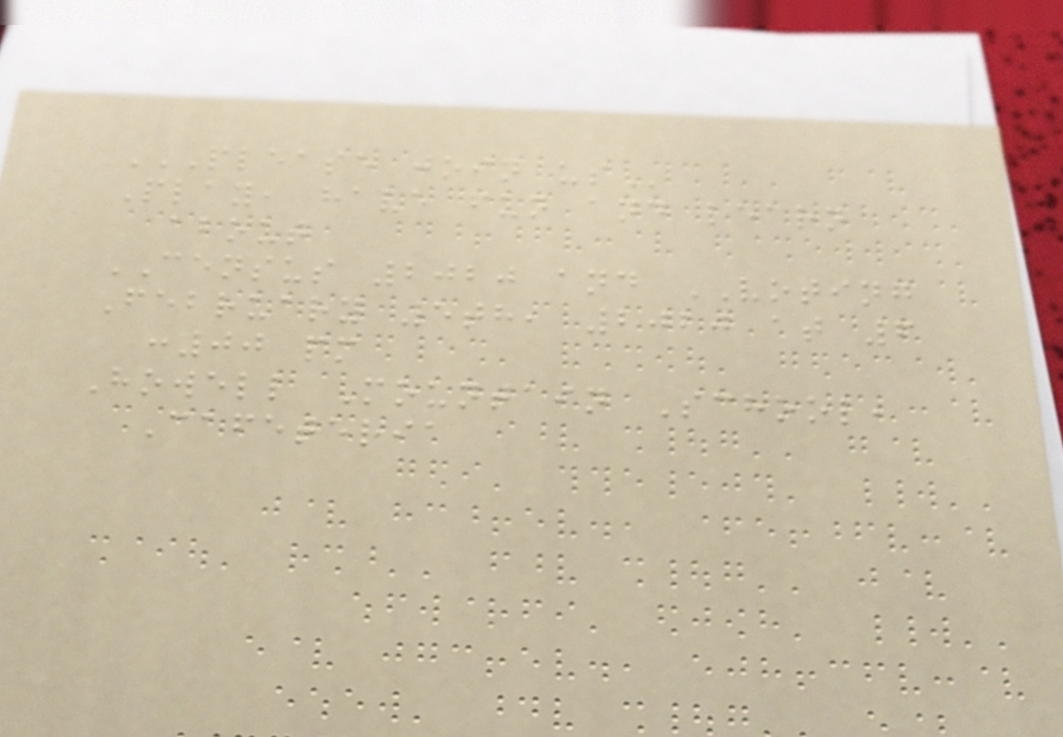PLEASE JOIN US
Play, have fun and learn
about
CENSUS 2020 and VOTING
February 5th, 2020 at 6
:00 pm
Howell Mountain School,
Cafeteria
